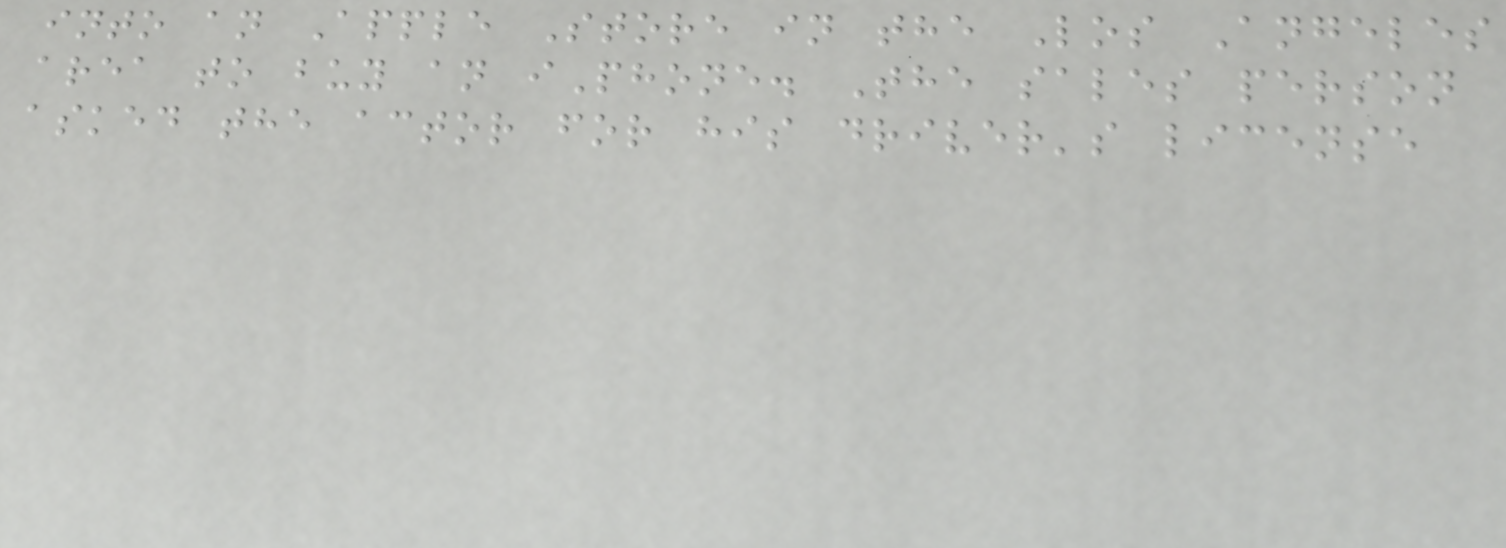into an Apple Store in the Los Angeles
area to buy an iPhone. The sales person
asked the actor for his driver's license
